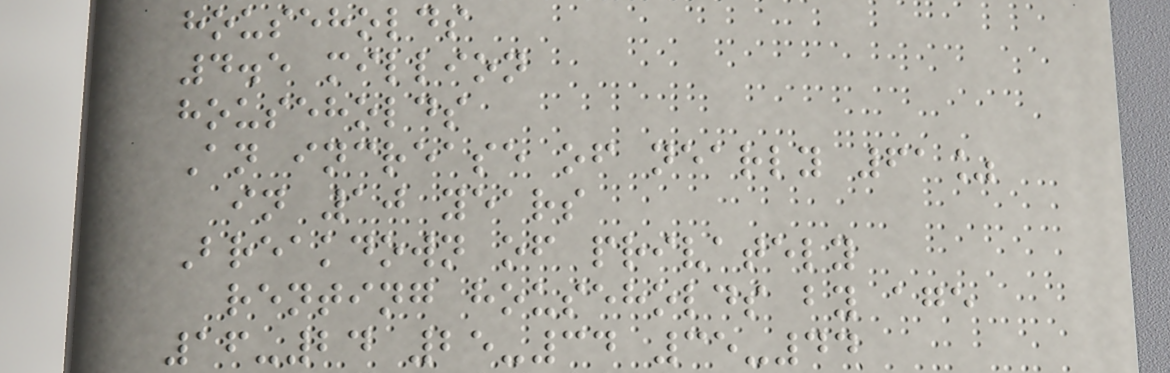households
4.5 million
households
An increase of nearly 61%
in 10 years
Breakdown of privately
renting households by age
16-24 25-34 35-44
